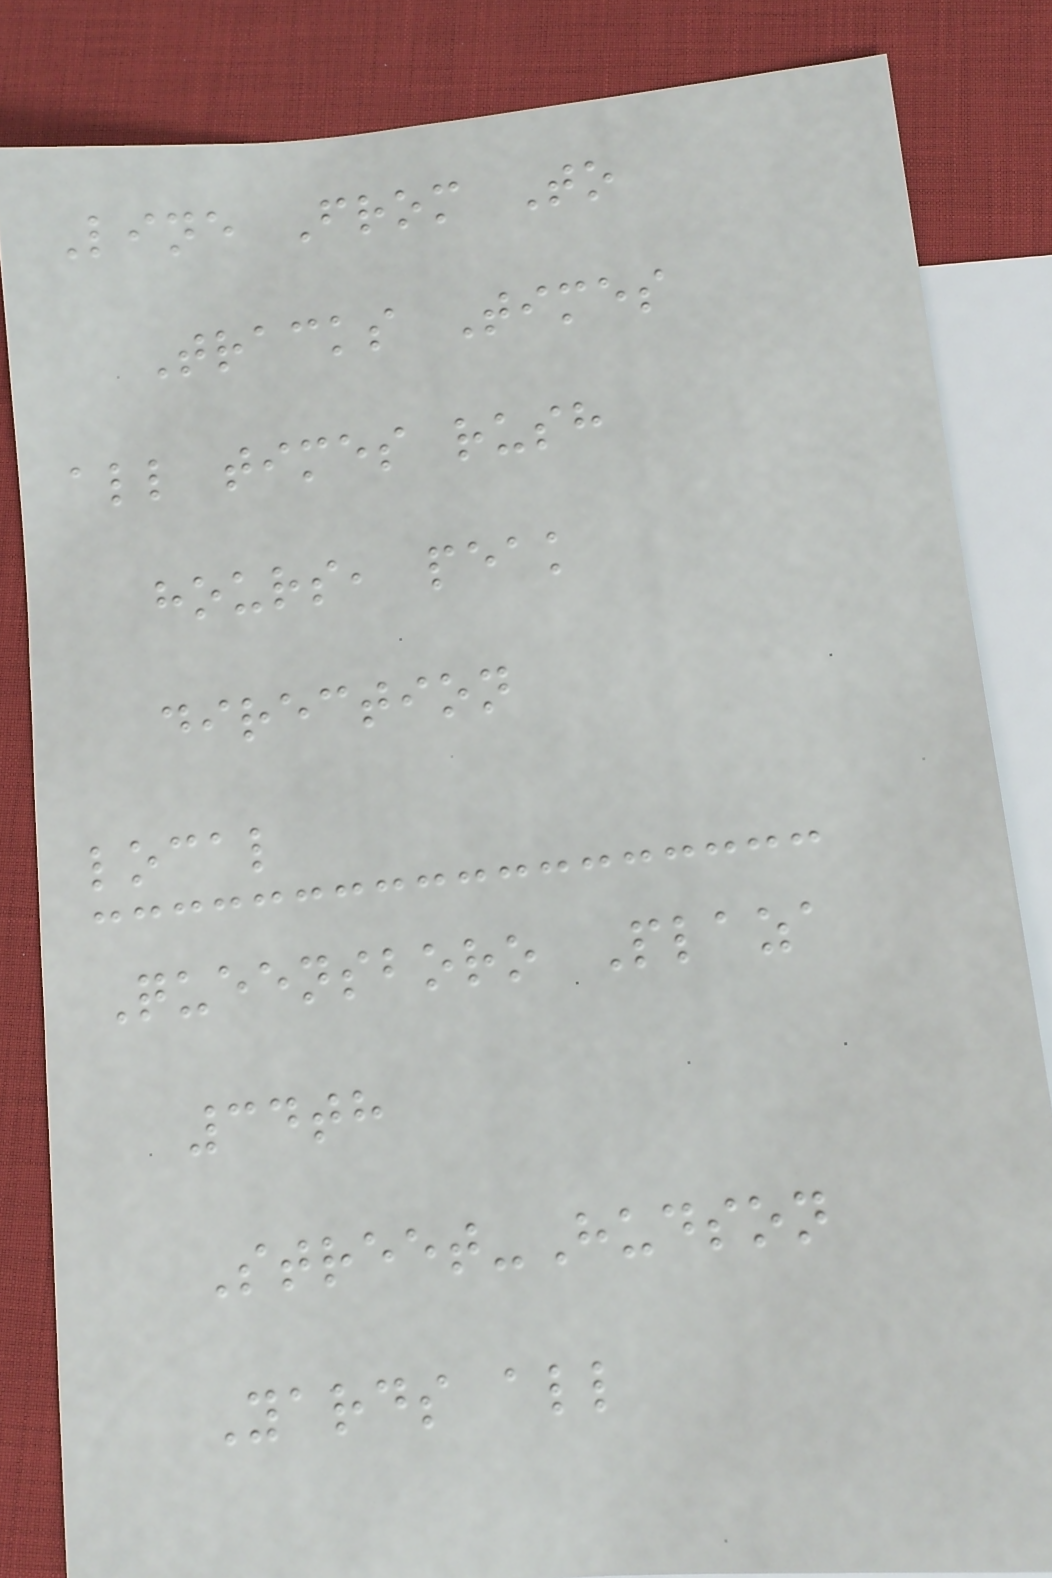Line From To
Tracks Times
all times rush
hours, peak
direction
local
Queensboro Plaza
34th
Street-Hudson
Yards all
